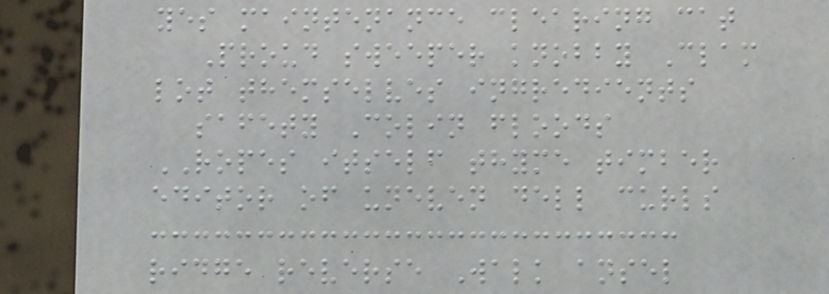yes maintenance clearing cat
Proud sweeper knobby Clam
lot themselves ingredients
safety Colin floods
ROPES itself thyme timber
editor of uneven dell curls
ridge reverse Walk ansel
